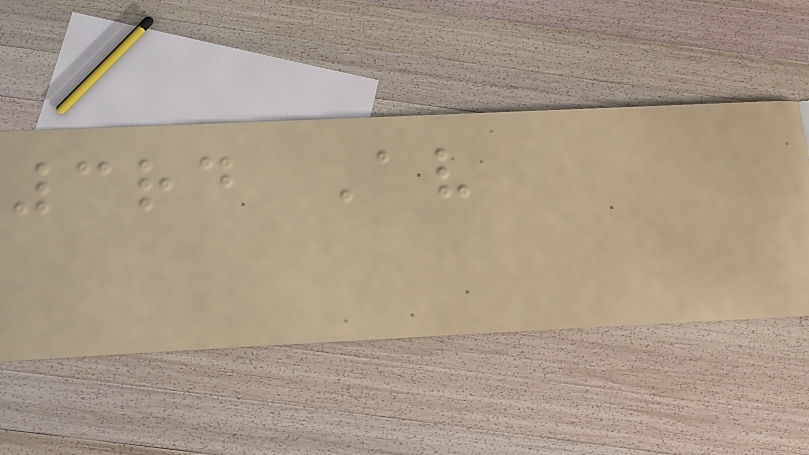3rd Av
